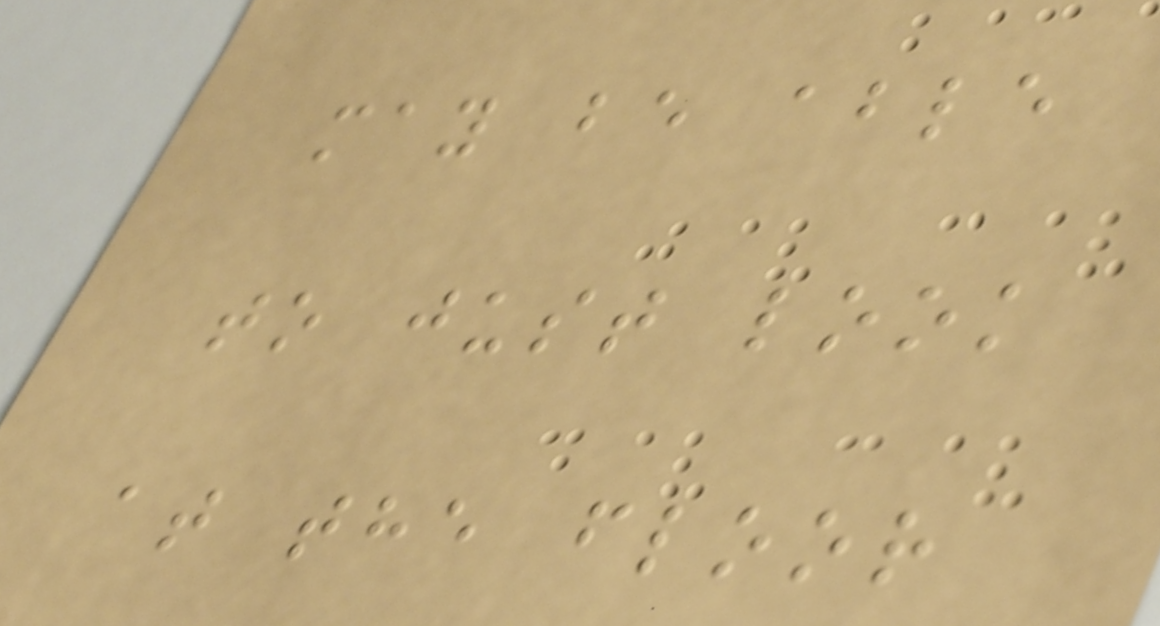may be able
to just look
at the floor
